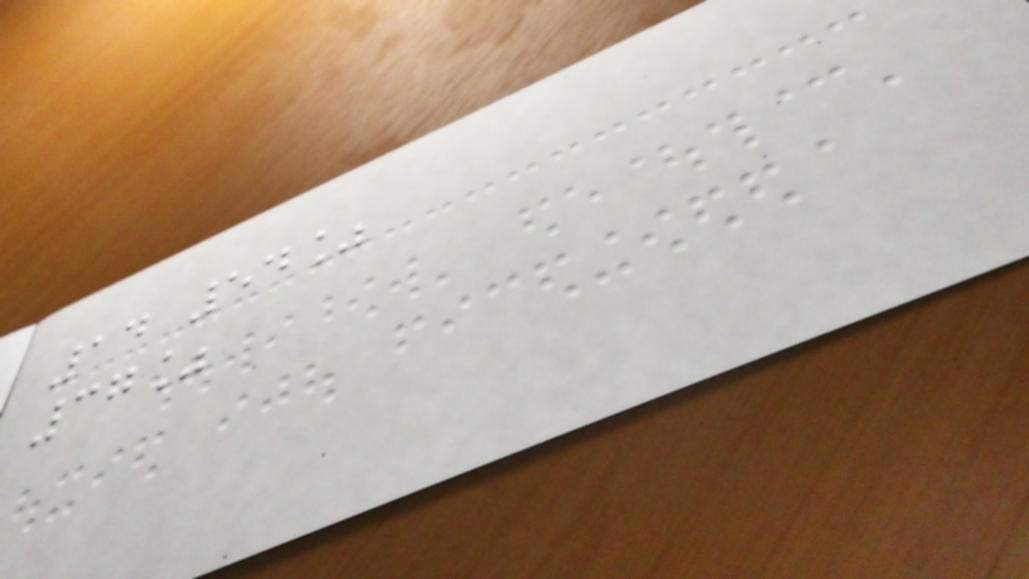14 54%
37%
